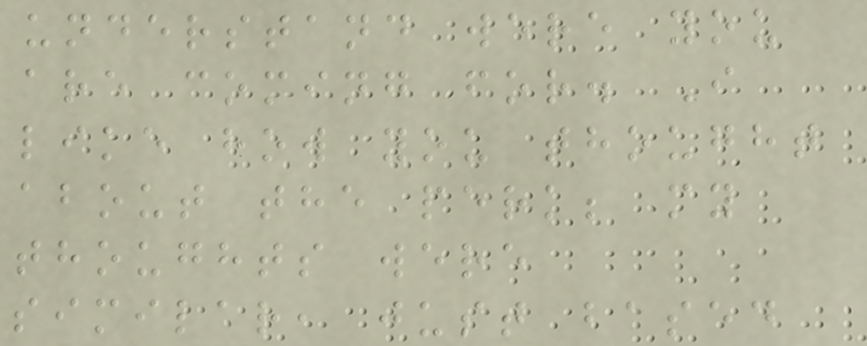understand were you
are coming for. I
like how you thought
about the perk; my
thoughts were
similar, just based
